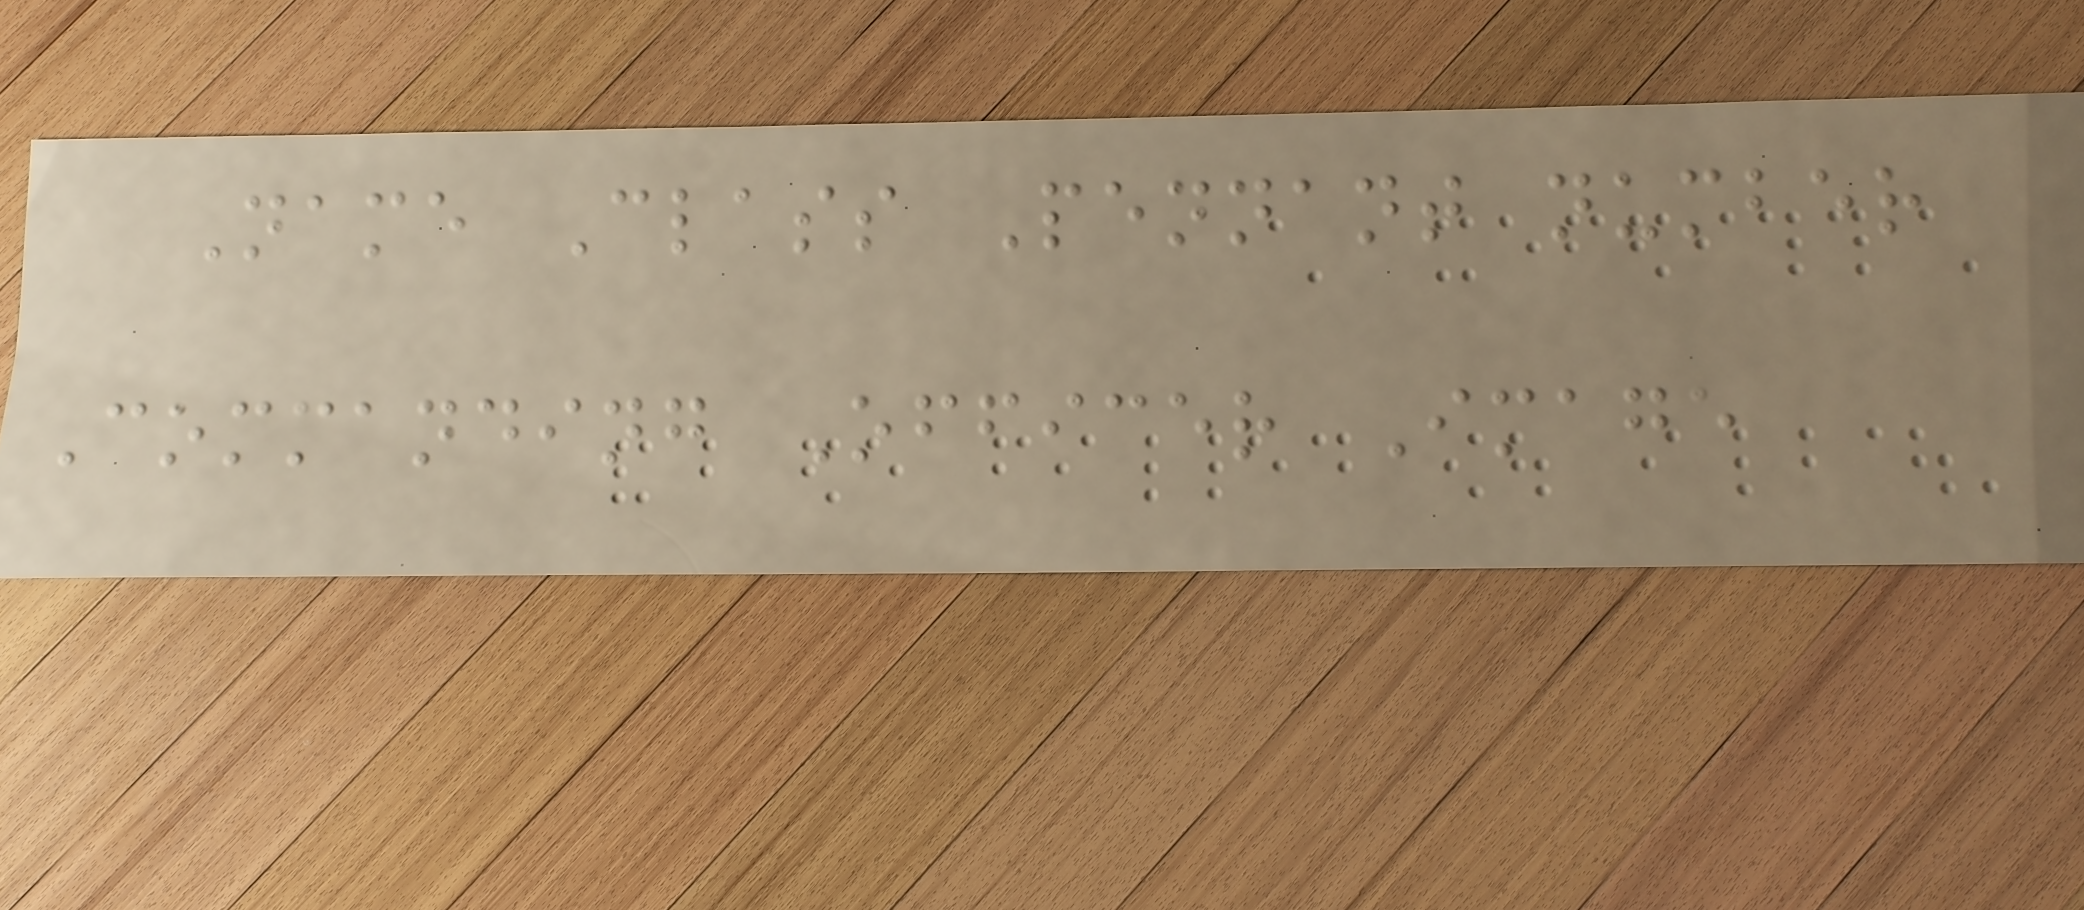Name Class Pennant number
Commanding Officer Image
